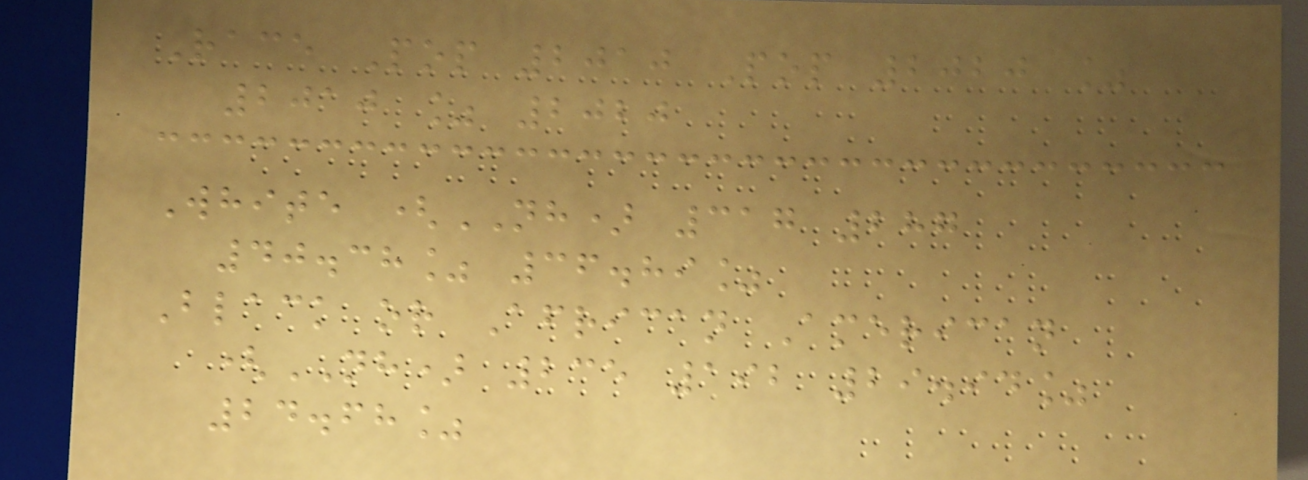Race Pop 2010 Pop 2020 %
2010 % 2020
White (NH) 317 287
40.38% 36.89%
Black or African American
(NH) 235 192 29.94%
24.68%
